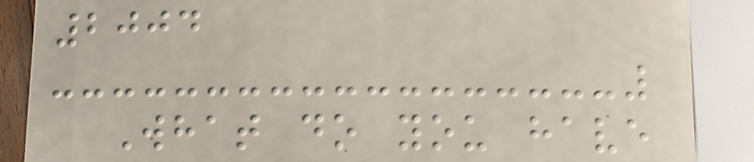2004
What do you have
